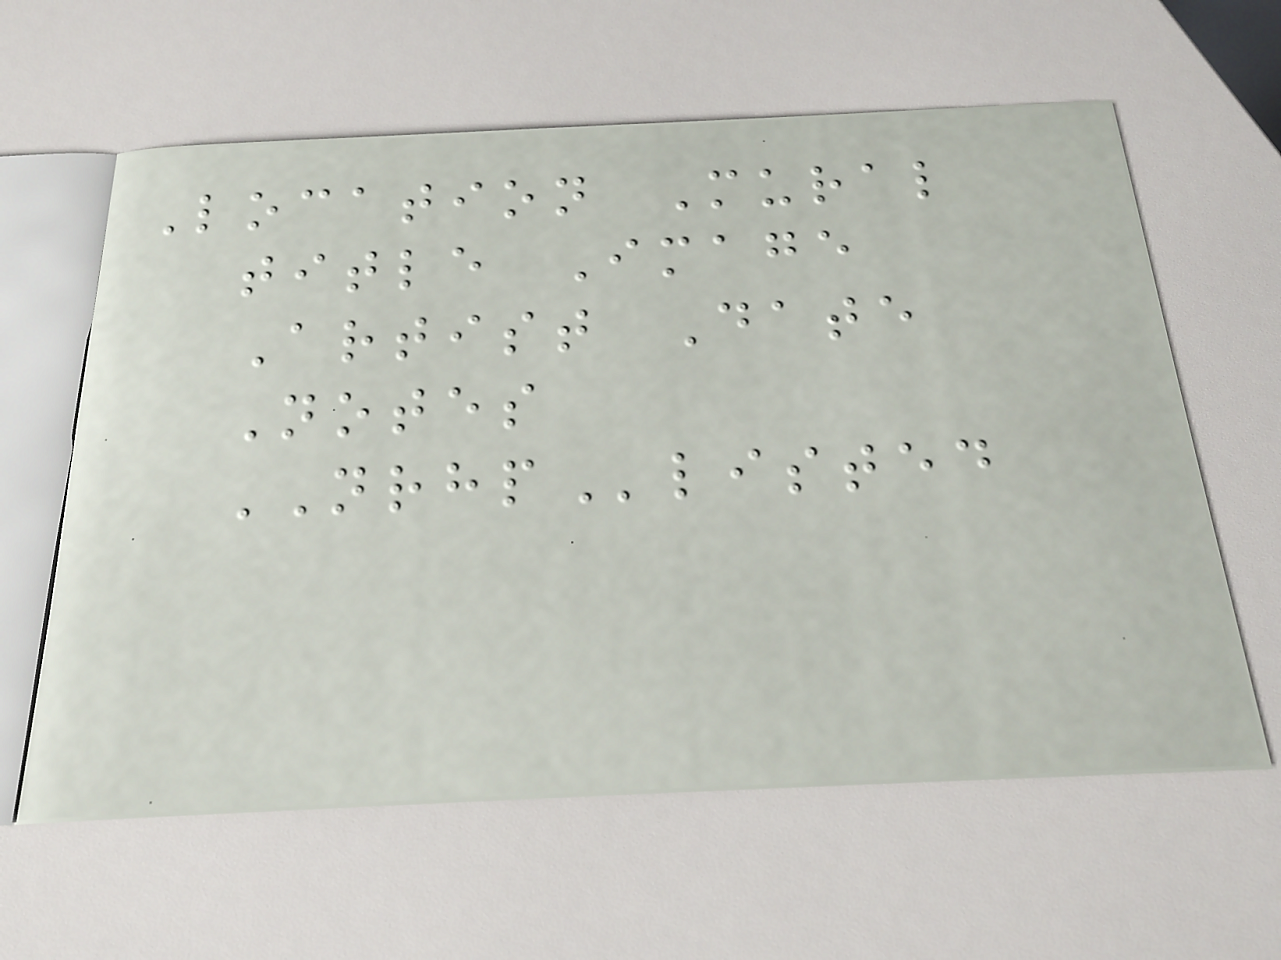Location Mural
title Image
Artist Date
Notes
NRHPlisted
